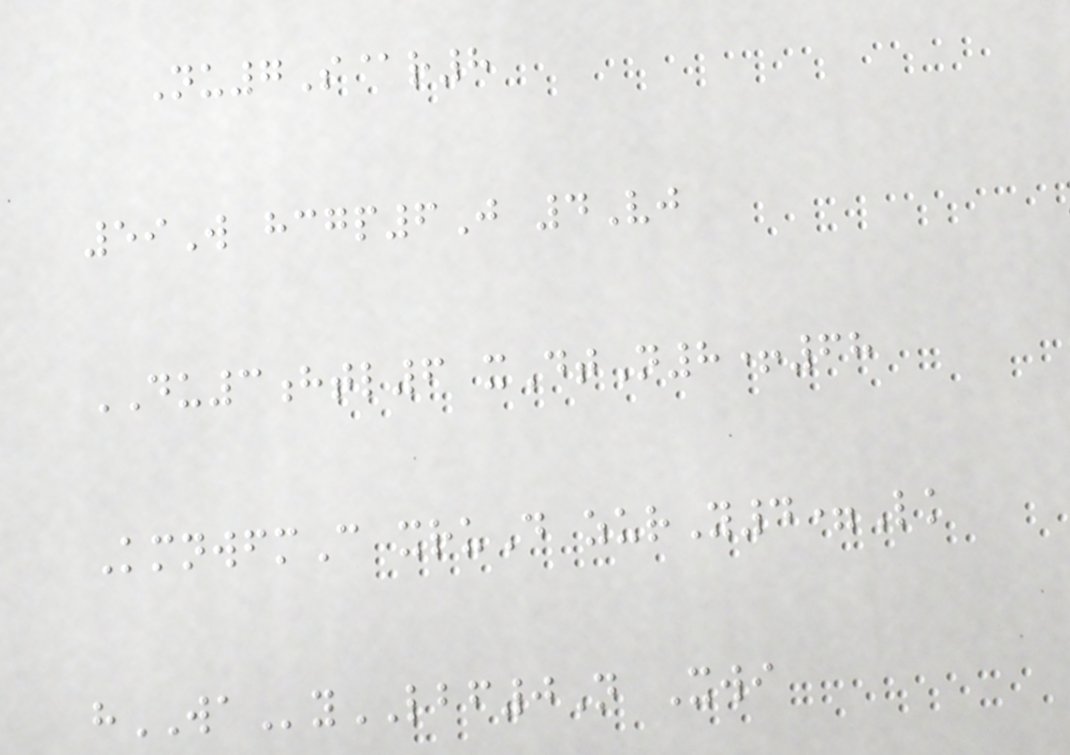Nu7S@r8
59W hcgp6J 4Vj
DU3htl6 xDtN8+68
KmnwfmC xruD zurY4=Lk
hWAyLBF0N Xwi
